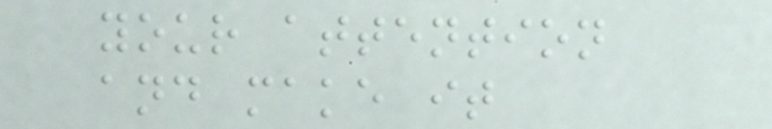your attention
and make it
